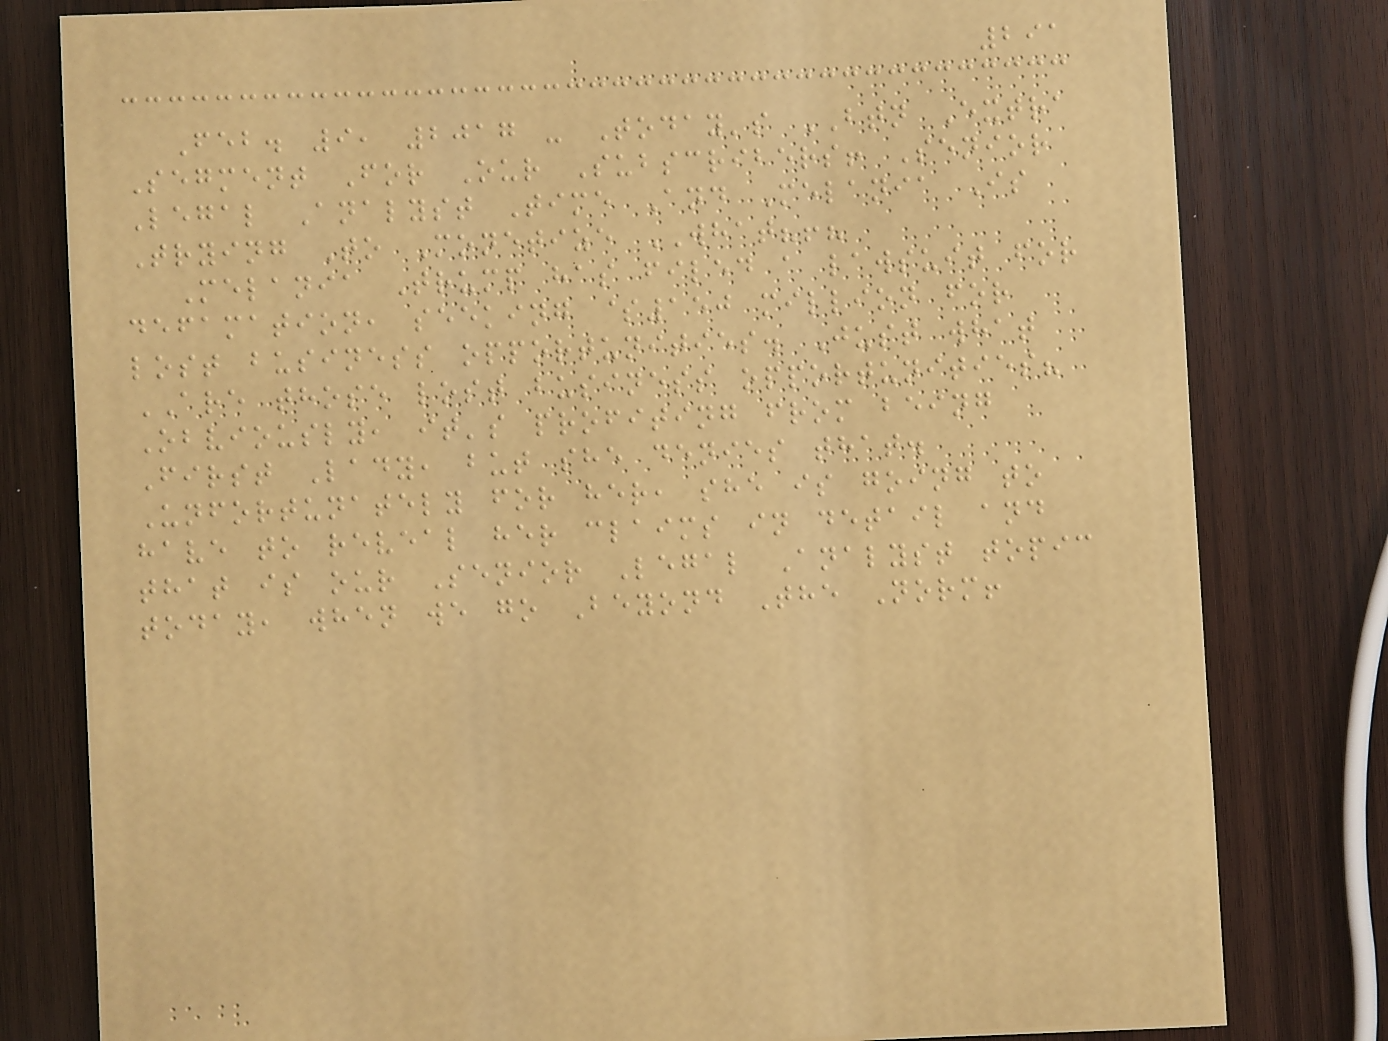291
Feb. 9, 2017 - Today's BTN Extra
Segment For Our Subscribers! Senior
Legal Analyst Time And Melania Is
Trying To Monetize WHAT?!?
Melania Trump has filed a lawsuit for
defamation, seeking $150 million for
lost business opportunities. Just what
ARE those lost business opportunities?
Obviously, it's profiting from being
First Lady, but she denies that.
Unfortunately for her, she is going to
have to reveal her claims in detail and
that is our Senior Legal Analyst topic
today, when we go Beyond The Norm!
